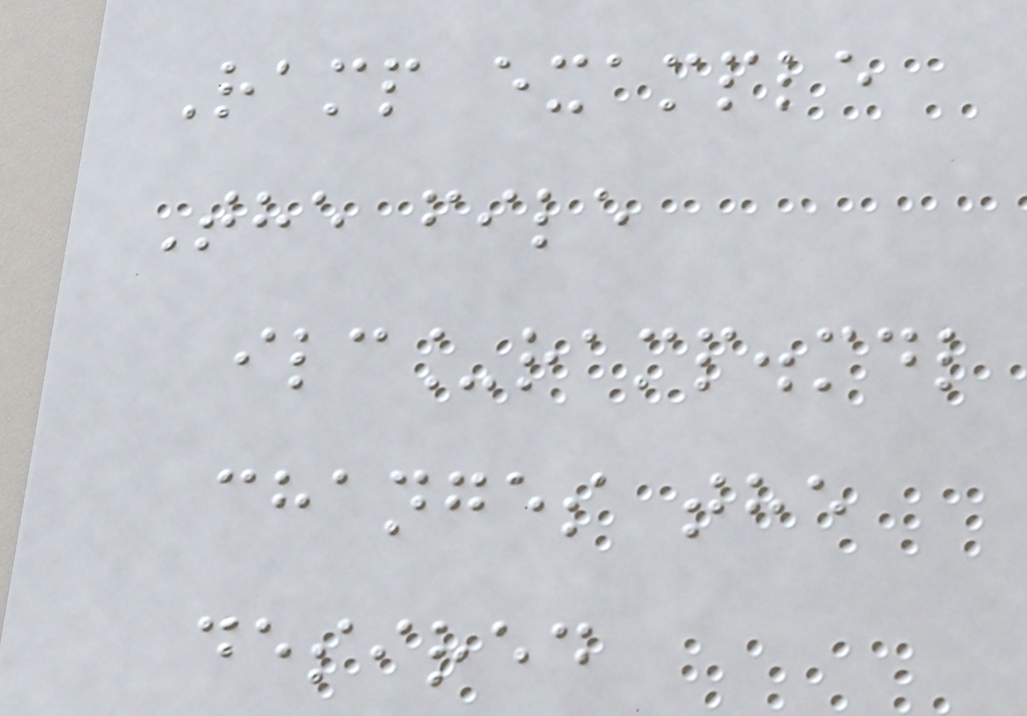Ramp example
The file
ilc_ramp.mdl
changes the
desired
